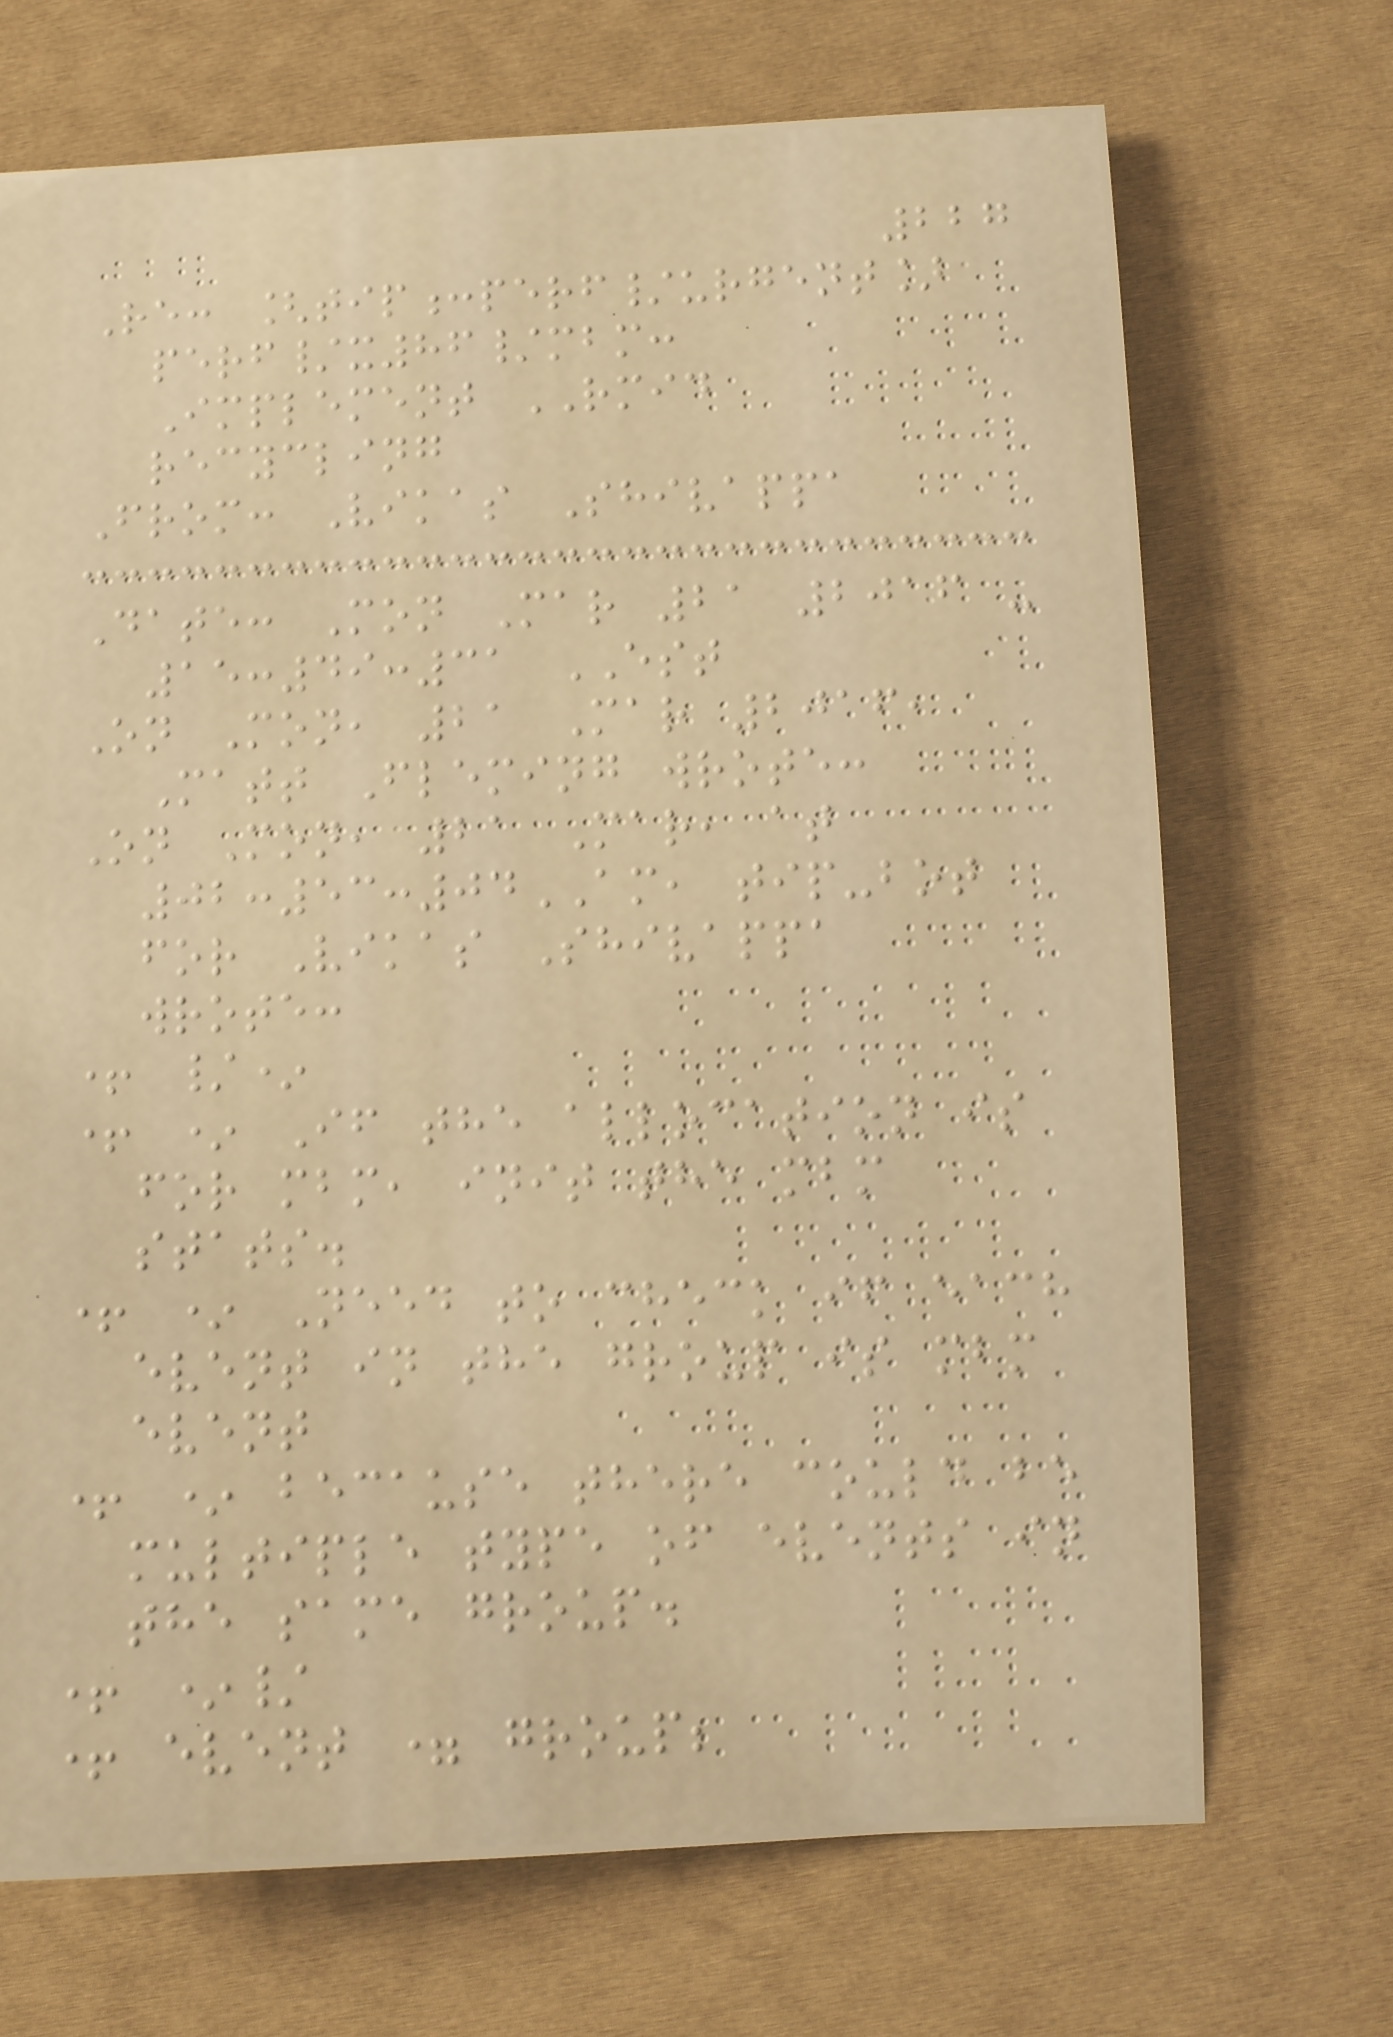227
Re: [tip:perf/urgent]
perf/x86/mbm:
Implement RMID
recycling
From: Vikas Shivappa
Date: Mon Mar 21 2016 -
15:49:31 EST
On Mon, 21 Mar 2016,
Matt Fleming wrote:
On Mon, 21 Mar, at
02:53:04AM, tip-bot
for Vikas Shivappa
wrote:
+ /*
+ * If the allocation is
for mbm, init the mbm
stats.
+ * Need to check if each
event in the group is mbm
event
+ * because there could be
multiple type of events in
the same group.
+ */
+ event = group;
